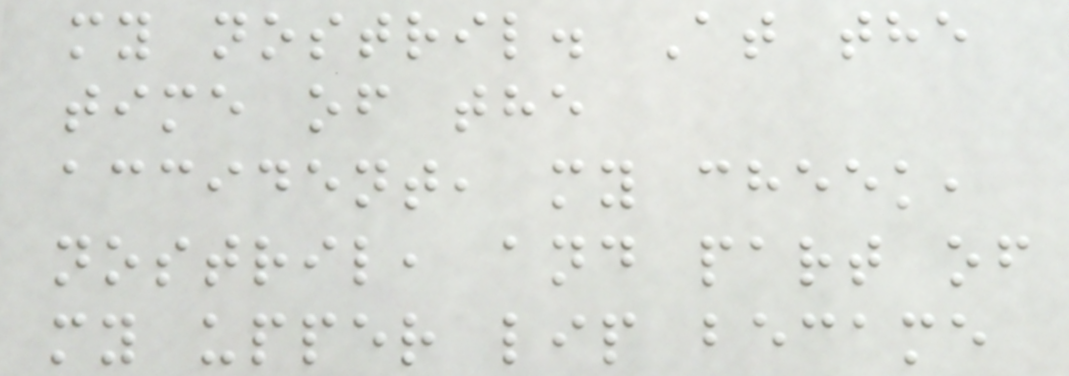my nostril. At the
time of the
accident, my cheek,
nostril, and part of
my upper lip became
